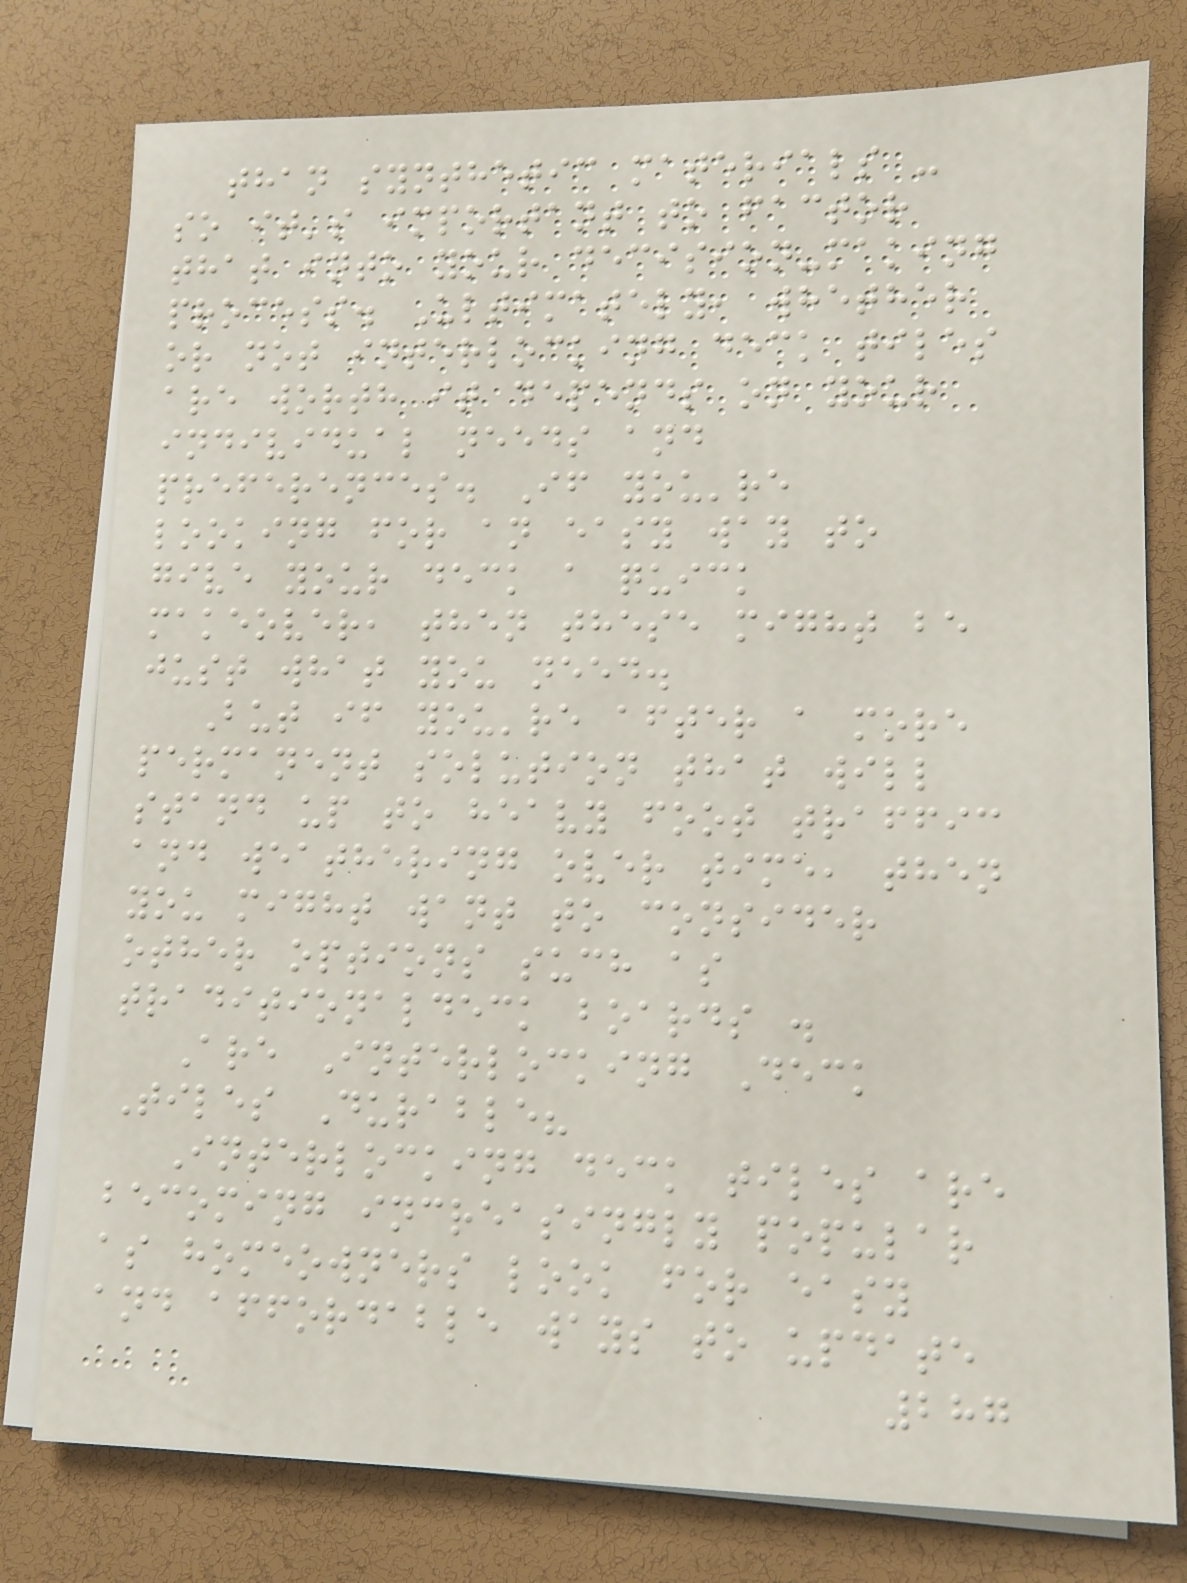than synthetic materials -
so it's important to factor
that into your decision-making
process. Ultimately, whether
or not interlocking deck tiles
are worth it depends on your
individual needs and
preferences. If you're
looking for an easy way to
give your deck a quick
makeover, then these might be
just what you need.
But if you're after a more
permanent solution that will
stand up to heavy foot traffic
and weathering over time, then
you might want to consider
other options such as
traditionaldeck boards .
Are Interlocking Deck
Tiles Durable?
Interlocking deck tiles are
becoming increasingly popular
as homeowners look for easy
and affordable ways to update
287
